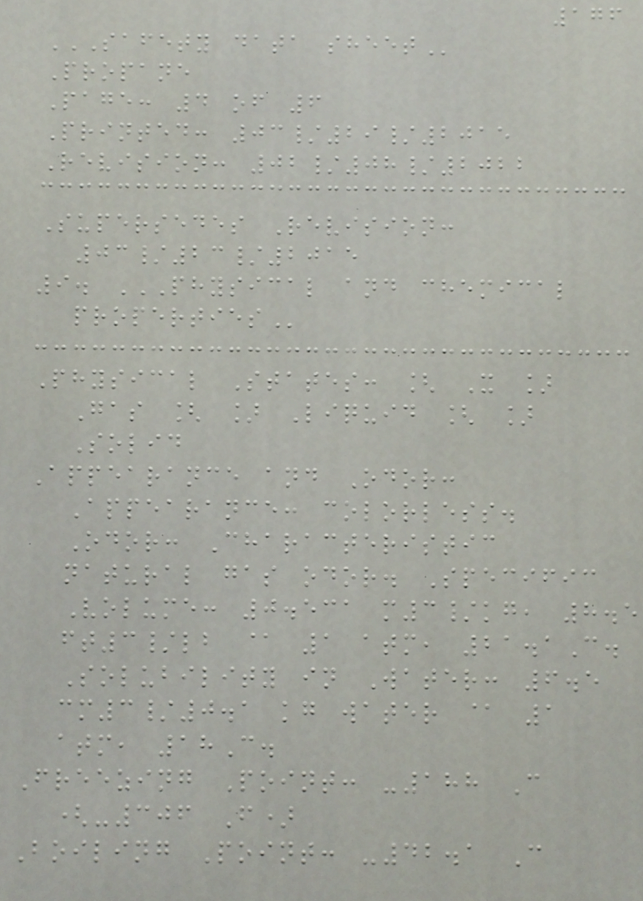176
SAFETY DATA SHEET
Propane
Page: 4 of 6
Printed: 03/29/2015
Revision: 02/08/2022
Supersedes Revision:
03/23/2015
9. PHYSICAL AND CHEMICAL
PROPERTIES
Physical States: [ X ]
Gas [ ] Liquid [ ]
Solid
Appearance and Odor:
Appearance: colorless.
Odor: Characteristic
natural gas odor. Specific
Volume: 0.531 m3/kg, 8.5
ft3/lb @ 1 atm, 21.1C.
Solubility in Water: 6.5
cm3/0.1 kg water @ 1
atm, 18C.
Freezing Point: -188 C
(-306 F)
Boiling Point: -42.1 C
